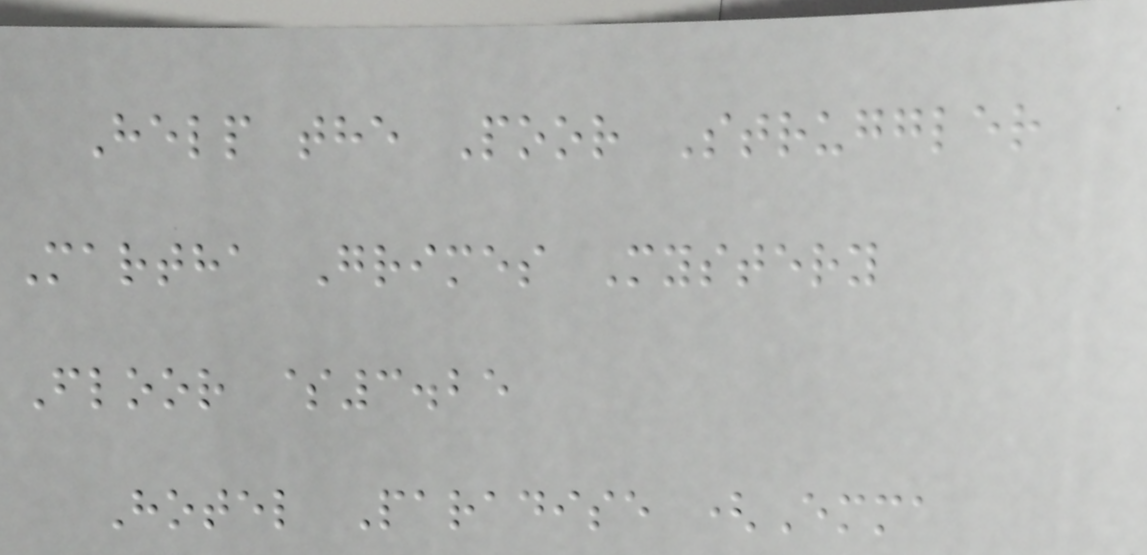Help the Poor Struggler
Martha Grimes Mystery
Floor $3.25
Hotel Paradise (Emma
